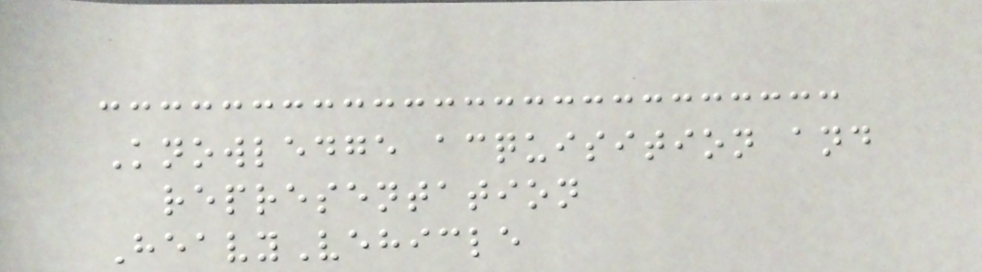Knowledge acquisition and
representation
HeavyVehicle
